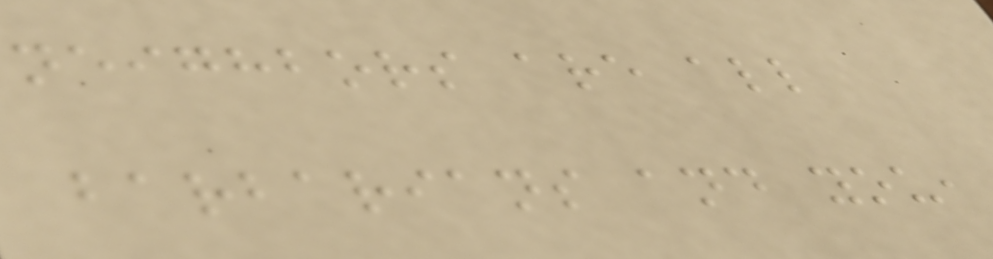neighbors are all
barbarians and you,
